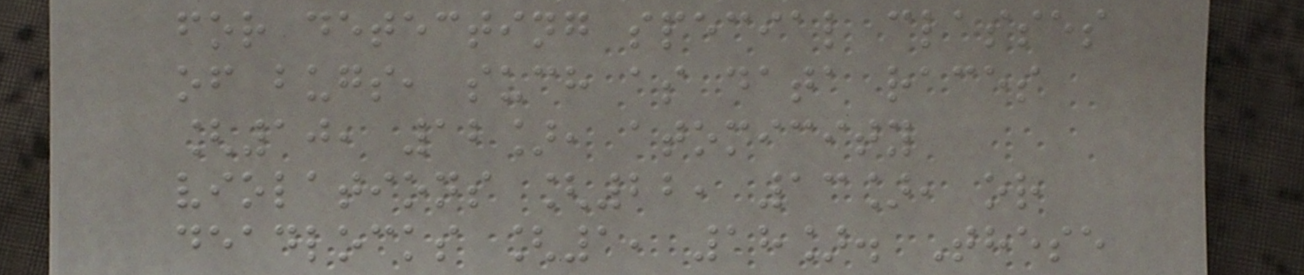for detecting special classes
of bugs, such as data races
[10, 12], atomicity
violations [22, 13], or
deadlocks [1, 18]. These
